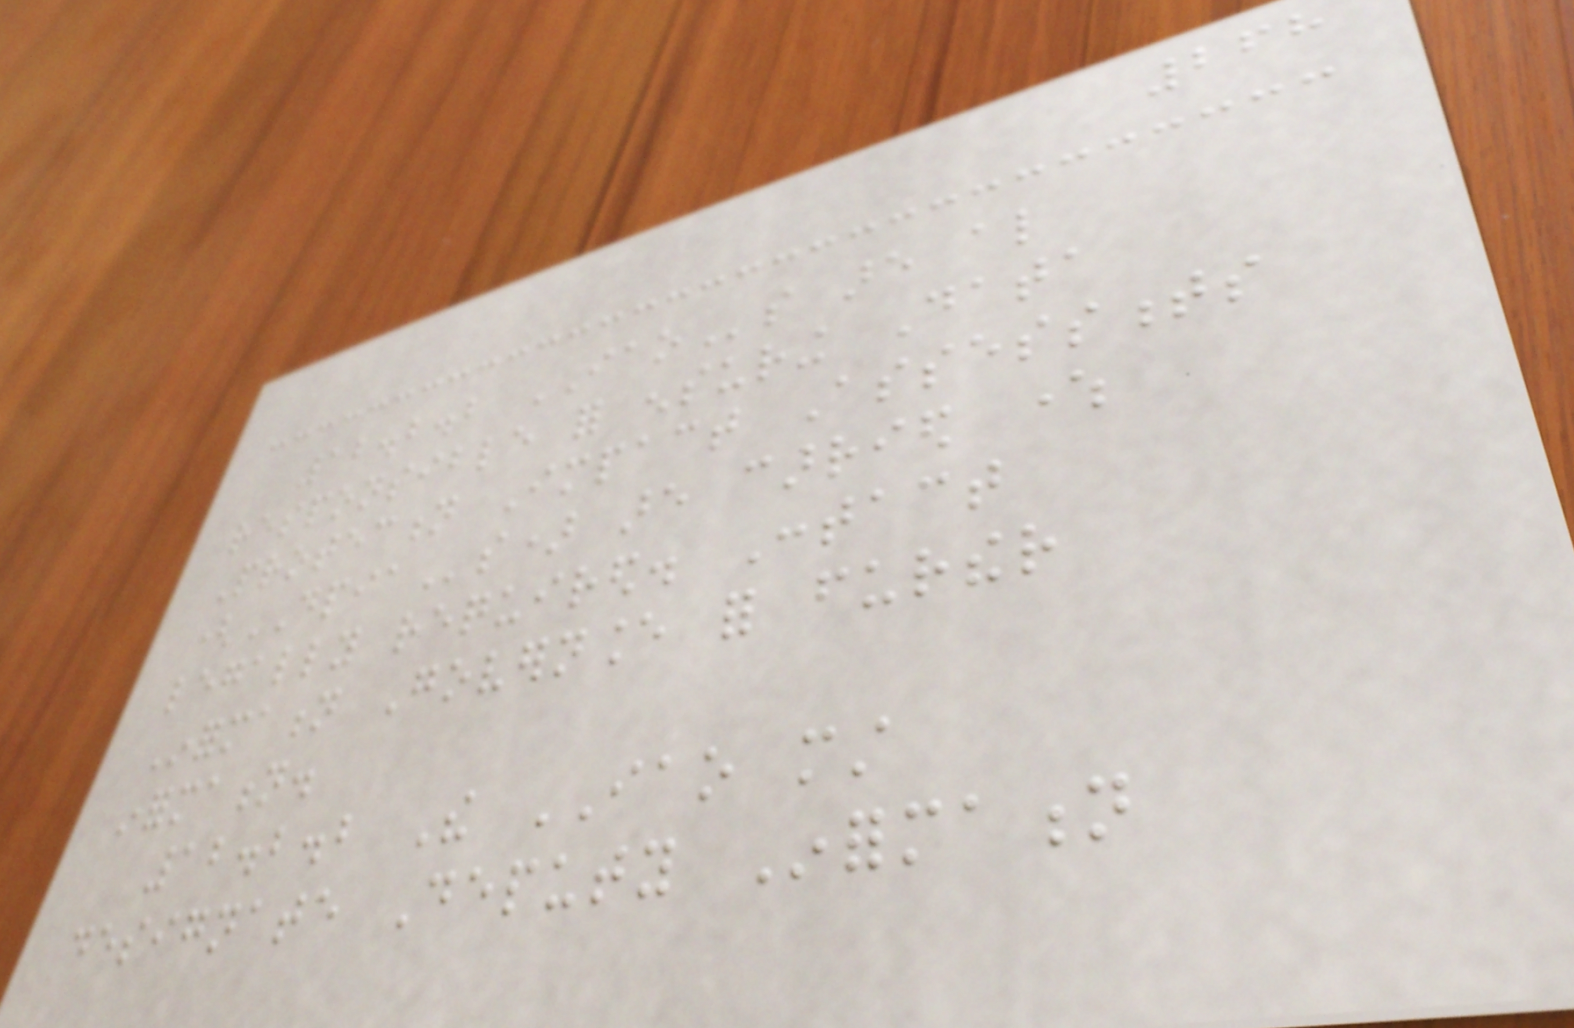268
12.2.2 IAOs are also
responsible for ensuring Data
Protection Impact Assessments
(DPIAs) are carried where
legally required. Contact
Information Governance for further
information.
12.2.2 The IAO must
designate Deputy Information
